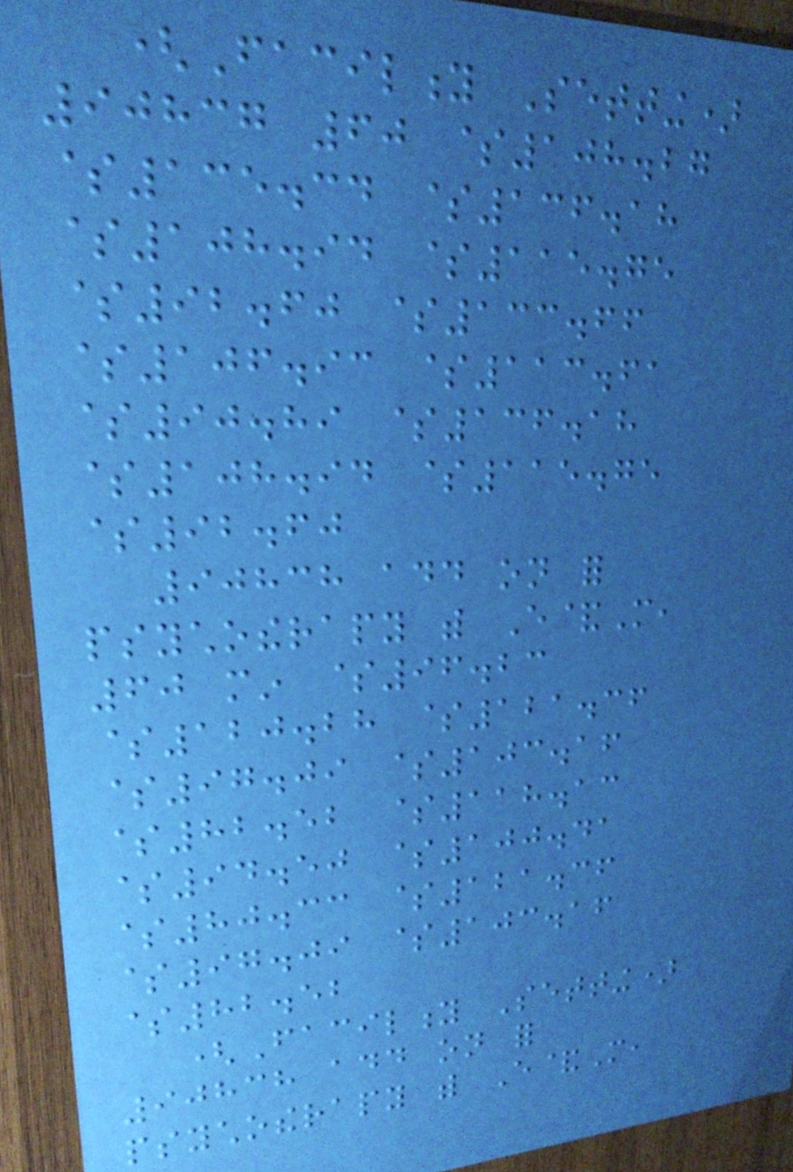(Facility Setting)
90837 60 $108.27
$135.34 $136.18
$108.94 $115.75
$92.60 $133.66
$106.93 $113.61
$90.89 $136.18
$108.94 $115.75
$92.60
90838 add on for
psychotherapy with E&M,
60 min $96.23
$120.28 $121.36
$97.09 $103.16
$82.52 $118.13
$94.50 $100.41
$80.33 $121.36
$97.09 $103.16
$82.52
(Facility Setting)
90838 add on for
psychotherapy with E&M,
